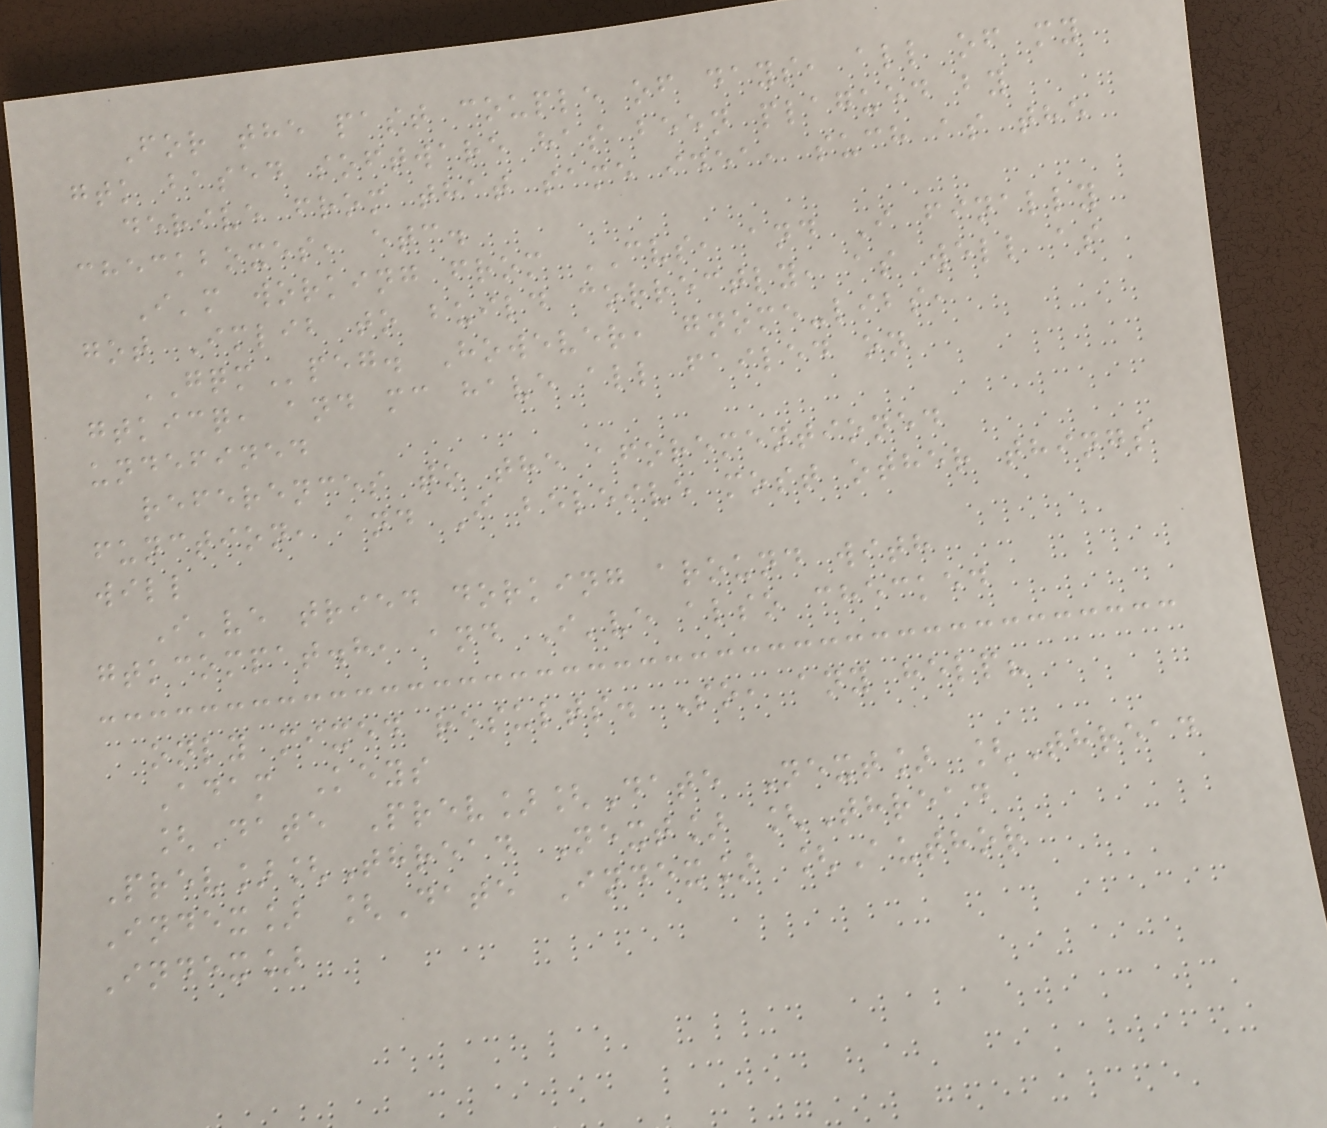For the past couple of days, all of my
gtk based software has been plagued by
derive from that same idea, such as the
checkboxes, etc.
I'm working from CVS, and I finally
got Imlib to build correctly, as well as
GQMpeg. However, gnome-libs,
gtkicq, and mc have all failed on
undefined
references to the aforementioned
function, and I beleive most other things
will
I've tried dorking around with
gtkcompat.h, and I've also checked
only mixed results. So, any help?
Adam Keys
[Date Prev][Date Next] [Thread
Prev][Thread Next] [Thread
Index] [Date Index] [Author
Index]
